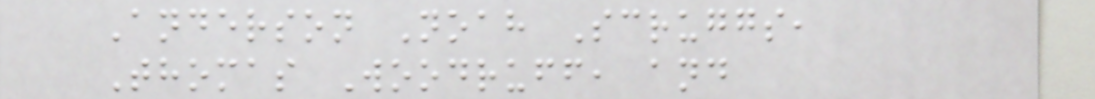Anderson Noah Scruggs,
Thomas Woodruff, and
